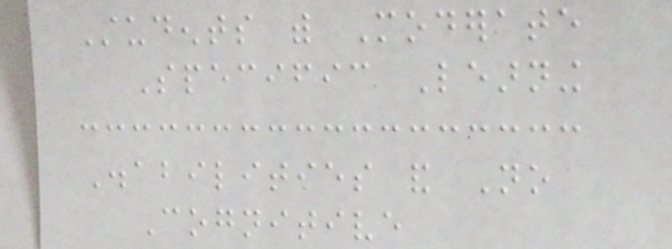Students with Moderate
Specific Learning
Disabilities and No
Cognitive
